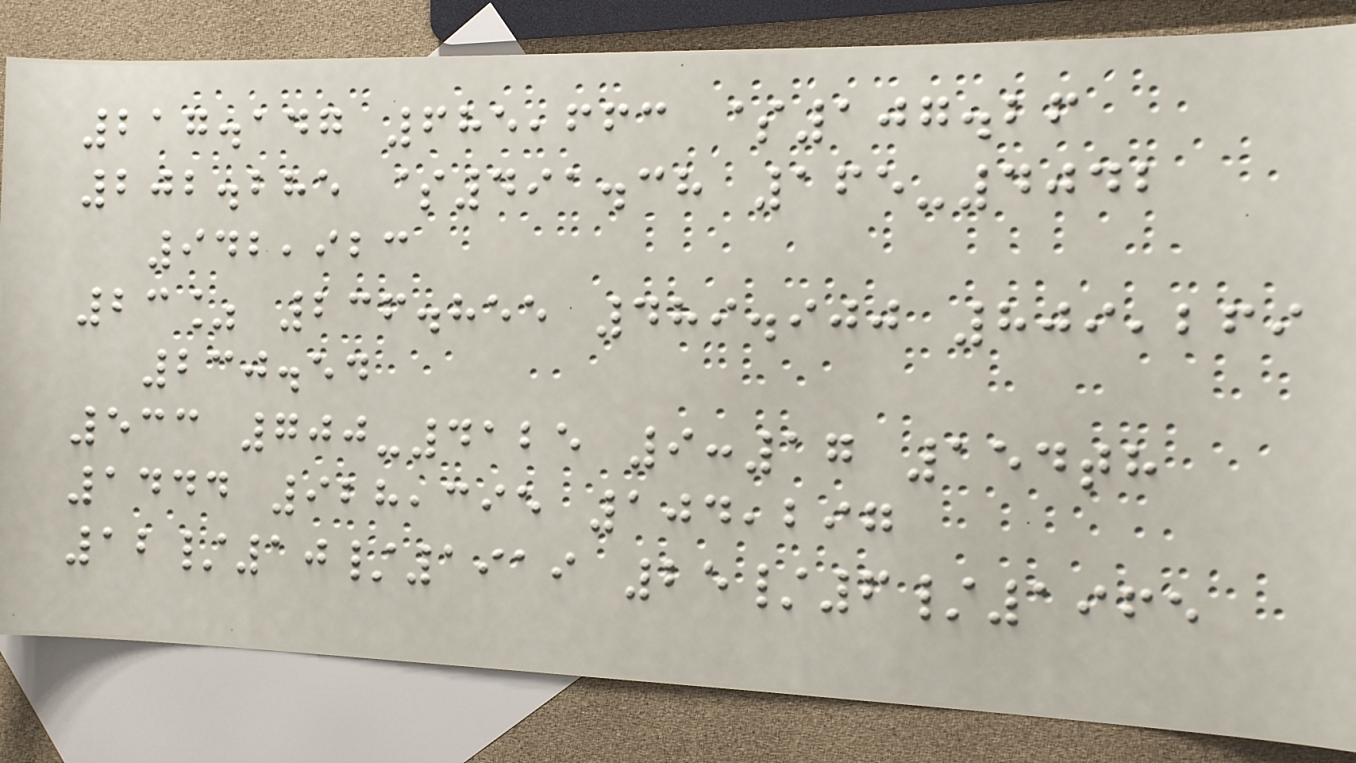217.147 685,663 $107.26
202.285 $491.38 165-4042
942,923
23% 236.855 489.900 809,269
230.54
533 700-4125 9:17 154th
1444 928,395 104,297
12/10/1919 25/6/1965
